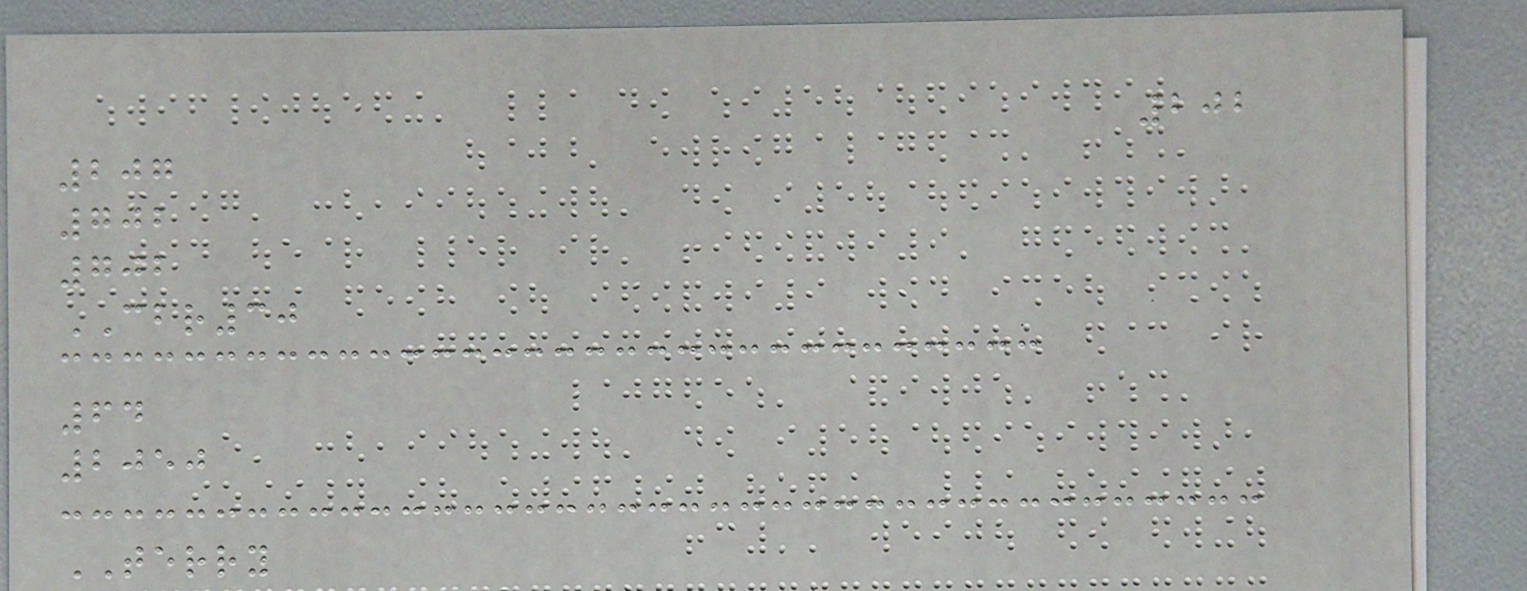202
207
702
702
CBR30
64
2050
TERRY
